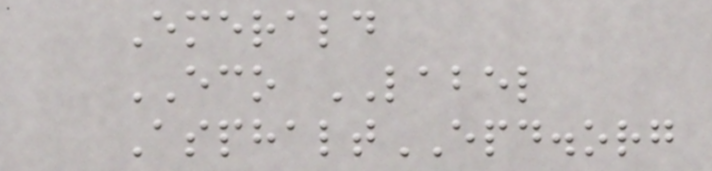Emerald
ECO LABEL
AsphaltEPD.org
